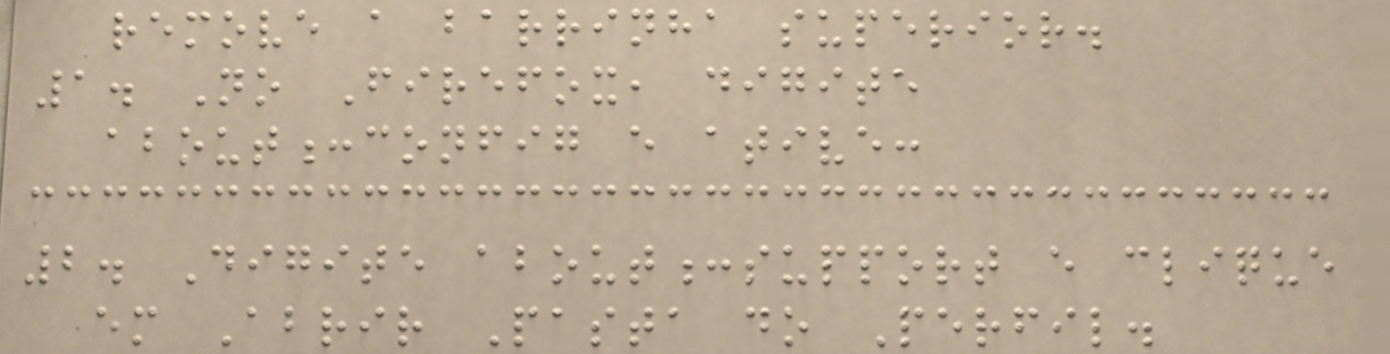remove a barrinha superior.
1. No Firefox, digite
about:config e ative:
2. Digite about:support e clique
em Abrir Pasta do Perfil.
